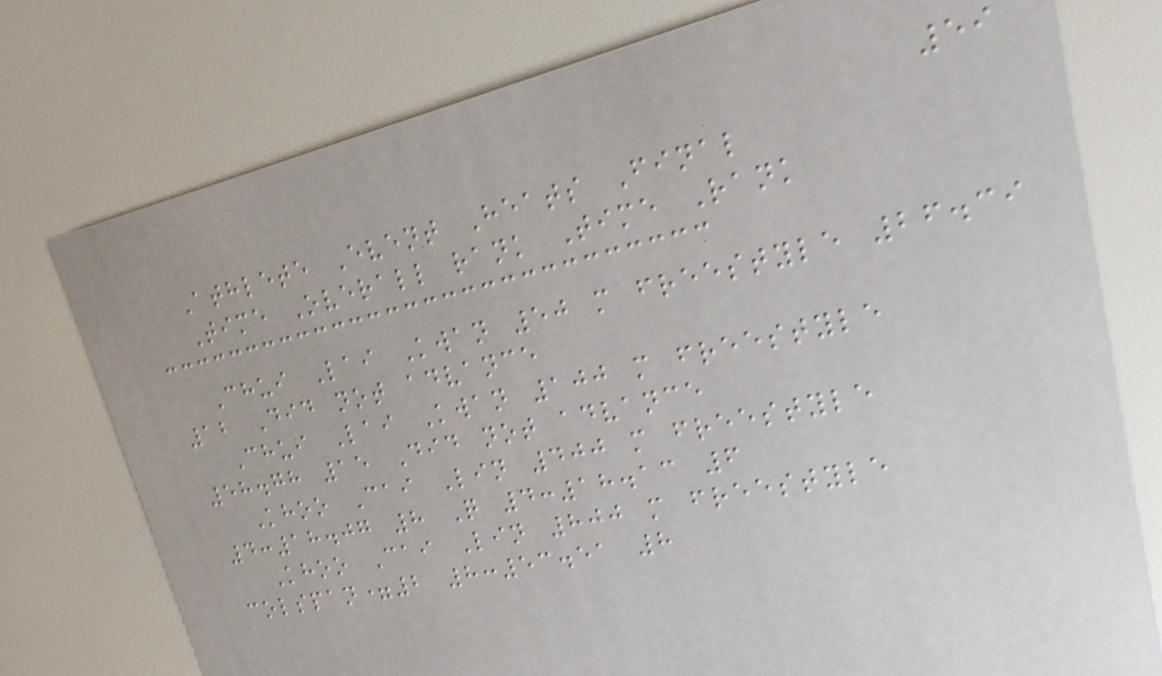59
Athlete Event Heats Final
Time Overall rank Time Rank
Chui Lai Kwan 50 m freestyle 26.39
12 Did not advance
Chui Lai Kwan 100 m freestyle
58.78 15 Did not advance
Khoo Cai Lin 400 m freestyle
4:18.07 8 Q 4:18.13 6
Khoo Cai Lin 800 m freestyle
colspan=2 8:53.51 8
